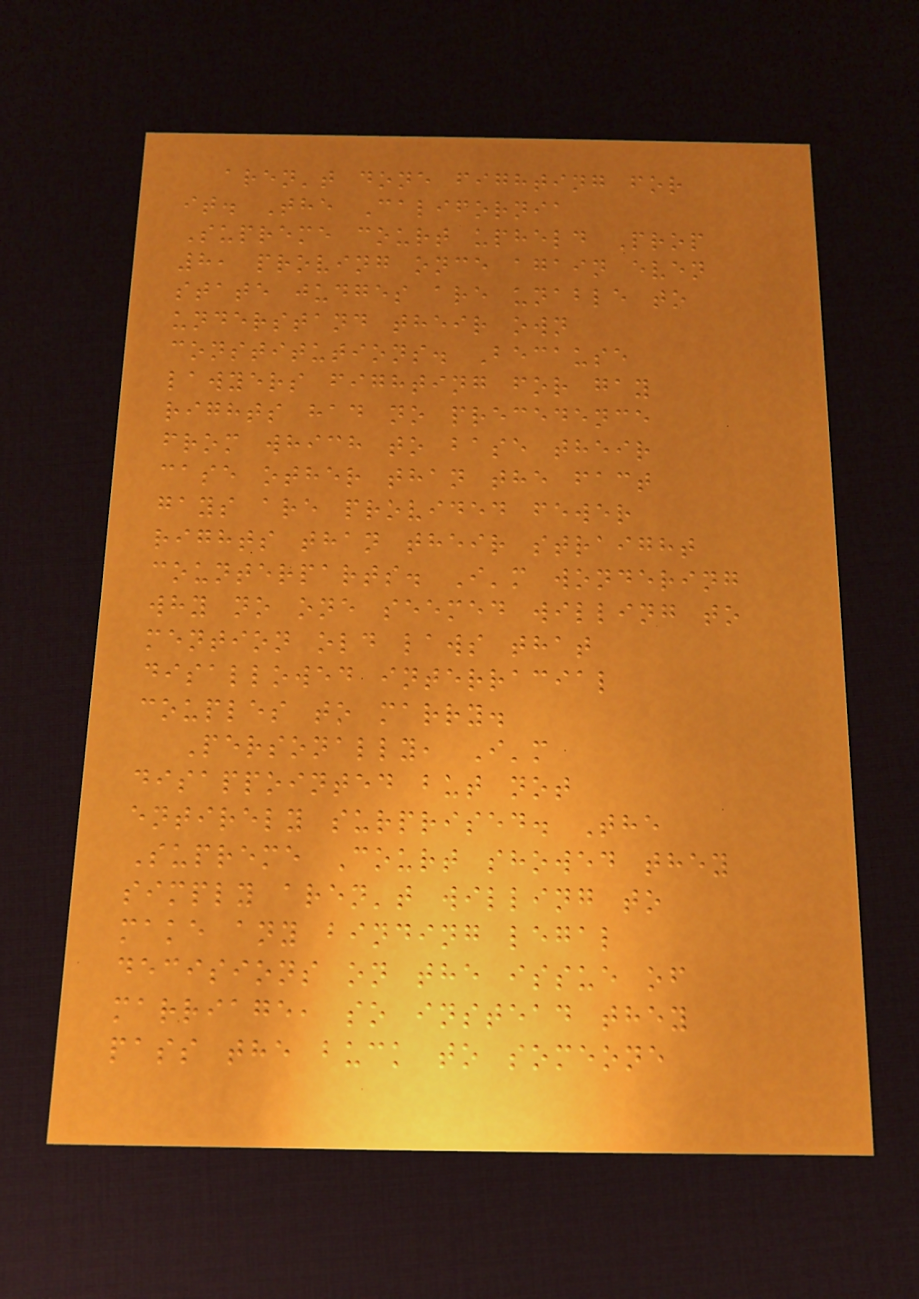aren't done fighting for
it. The California
Supreme court upheld Prop
8, proving once again even
state judges are unable to
understand their own
constitutions. Because
lawyers fighting for gay
rights had no precedence
from which to base their
case other than the fact
gays are provided fewer
rights than their straight
counterparts. I'm wondering
why no one seemed willing to
mention old laws that
disallowed interracial
couples to marry.
Personally, I'm
disappointed but not
entirely surprised. The
Supreme Court showed they
simply aren't willing to
make any binding legal
decisions on the issue of
marriage, so instead they
pass the buck to someone
